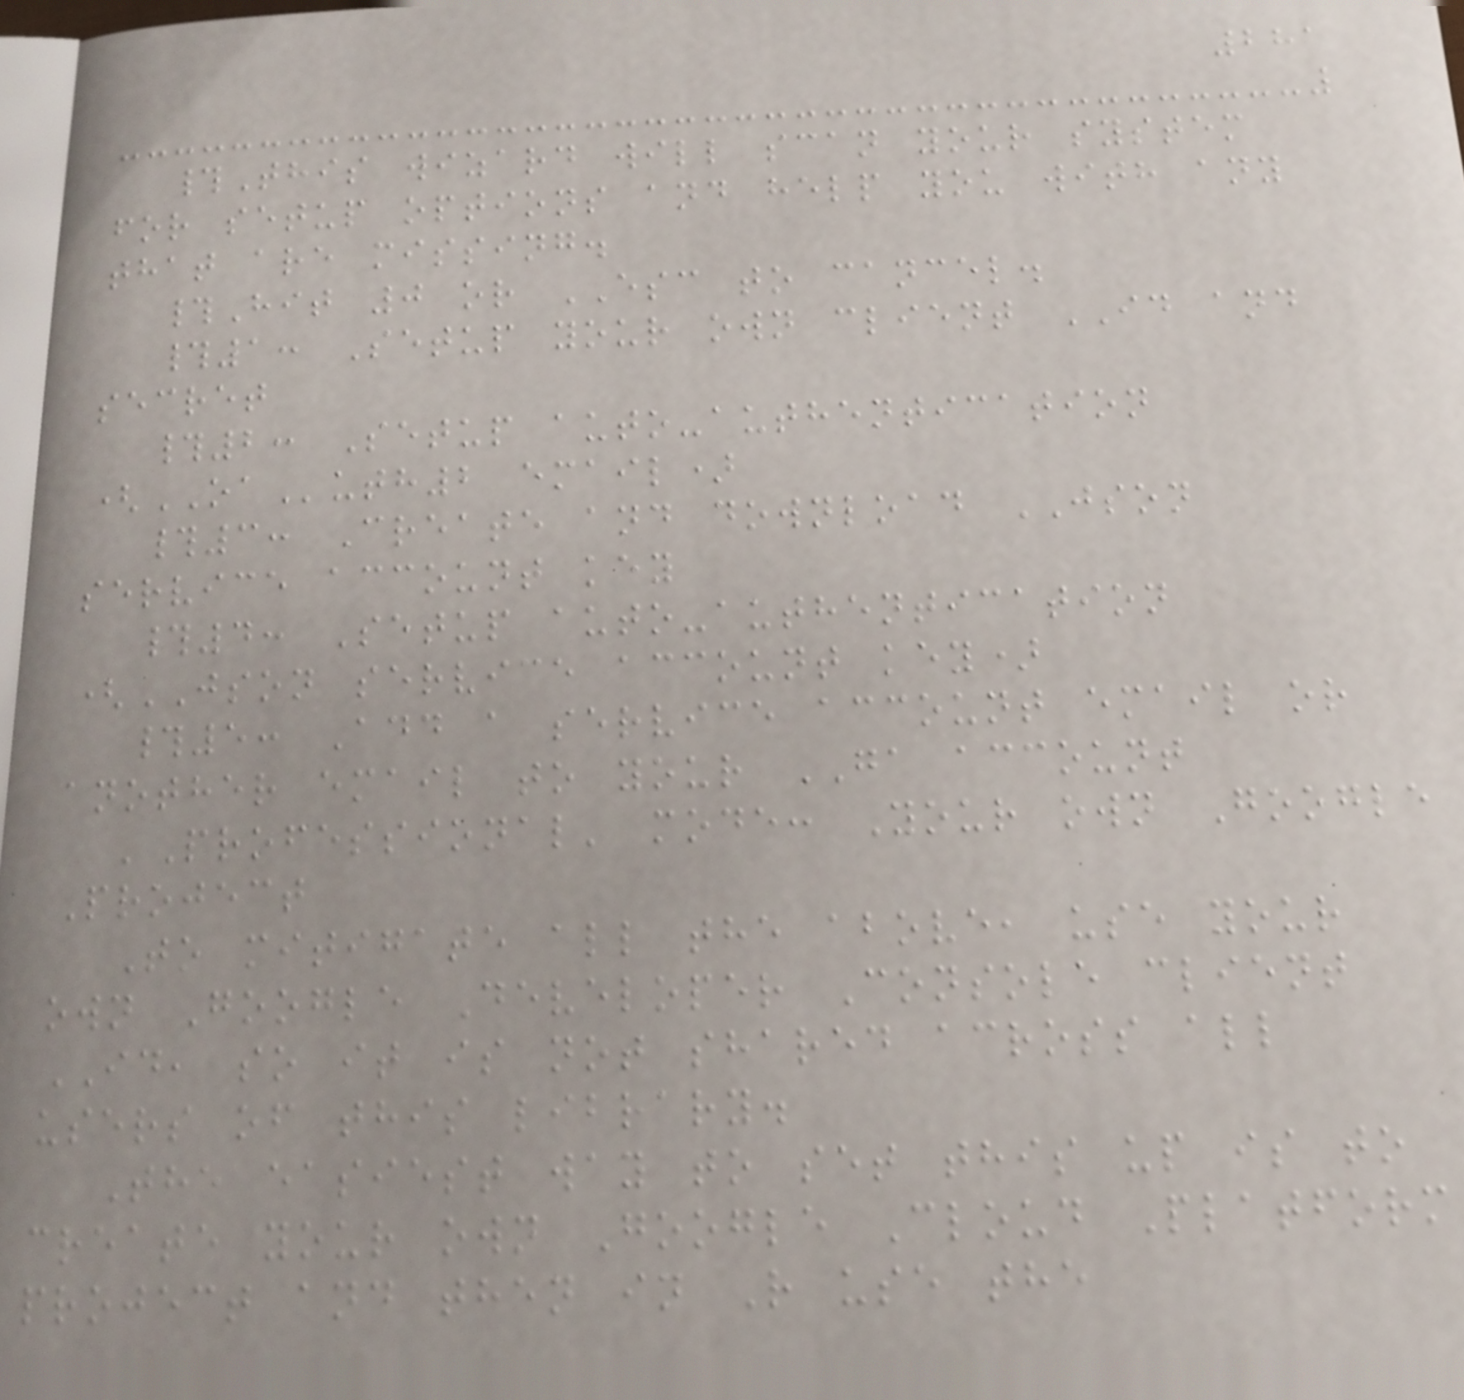281
#This wizard will scan your system
for setup options and help you with any
that are missing.
#Hit 0 or ESC to cancel.
#1: Setup your own client ID and
secret
#2: Setup auto-authentication
(OAuth2 email)
#3: Create and download JSON
service account key
#4: Setup auto-authentication
(JSON service account key)
#5: Add a service account email or
another email to your GA account
'Professional' mode: Your own Google
Project
To mitigate all the above, use your
own Google Developer Console client
ID, so it is not shared across all
users of this library.
The easiest way to set this up is to
create your own Google Cloud Platform
project and then in R use the
